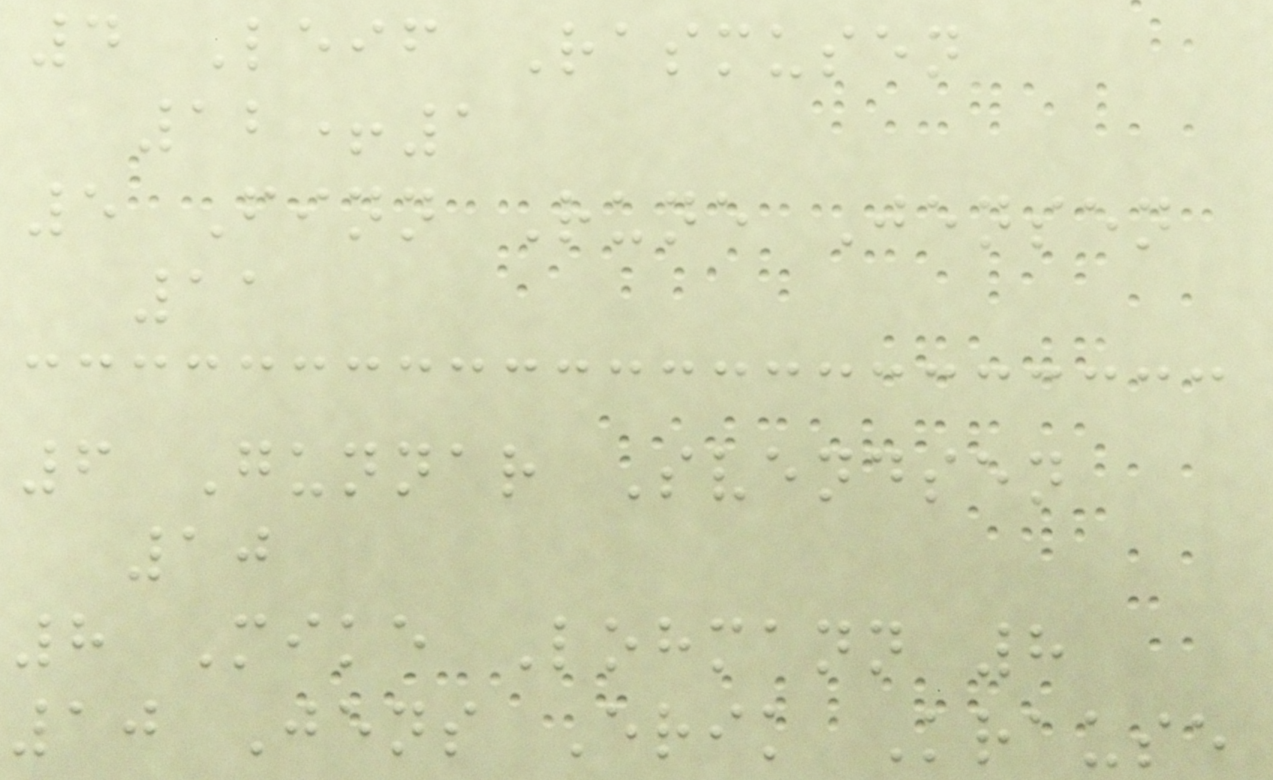4 Leif Rasmusen
12+1
5 Finn Rune Jensen
11
6 Gunnar Svendsen
10
8 Mike Lohmann 8
10 Jens Erik Krause
